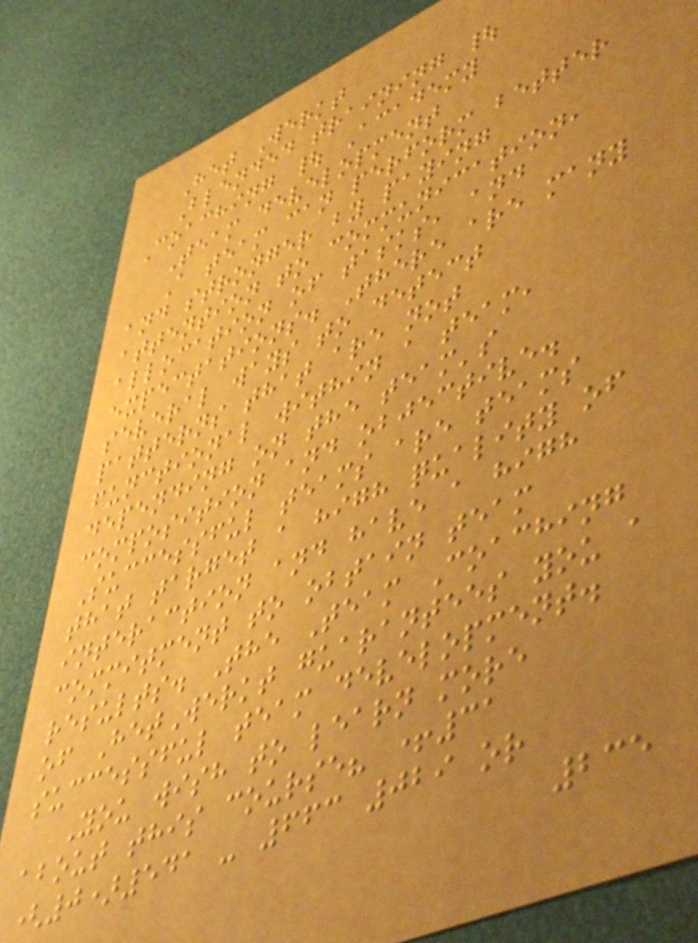Het Werkt
Blended training |
Coaching | Academy
Team development
A team can perform better
and stronger by paying
attention to communication,
allocation of tasks, and
expectations. There are many
several ways to detect
patterns that are not
functional within a team,
depending on the team's
composition and objective.
Successful teams are teams
that target a high quality of
interaction and have a high
commitment to obtain team
results. The Team Coaching
of HetWerkt guarantees you a
successful team development.
You wish to learn more
about this course? +31
(0)541 - 663 029 or
235
